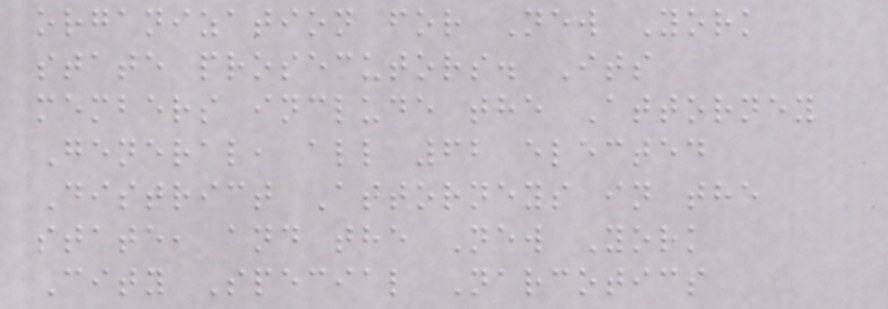organization for New York
state prosecutors. Its
members include the Attorney
General, all 62 elected
District Attorneys in the
state, and the New York
City Special Narcotics
